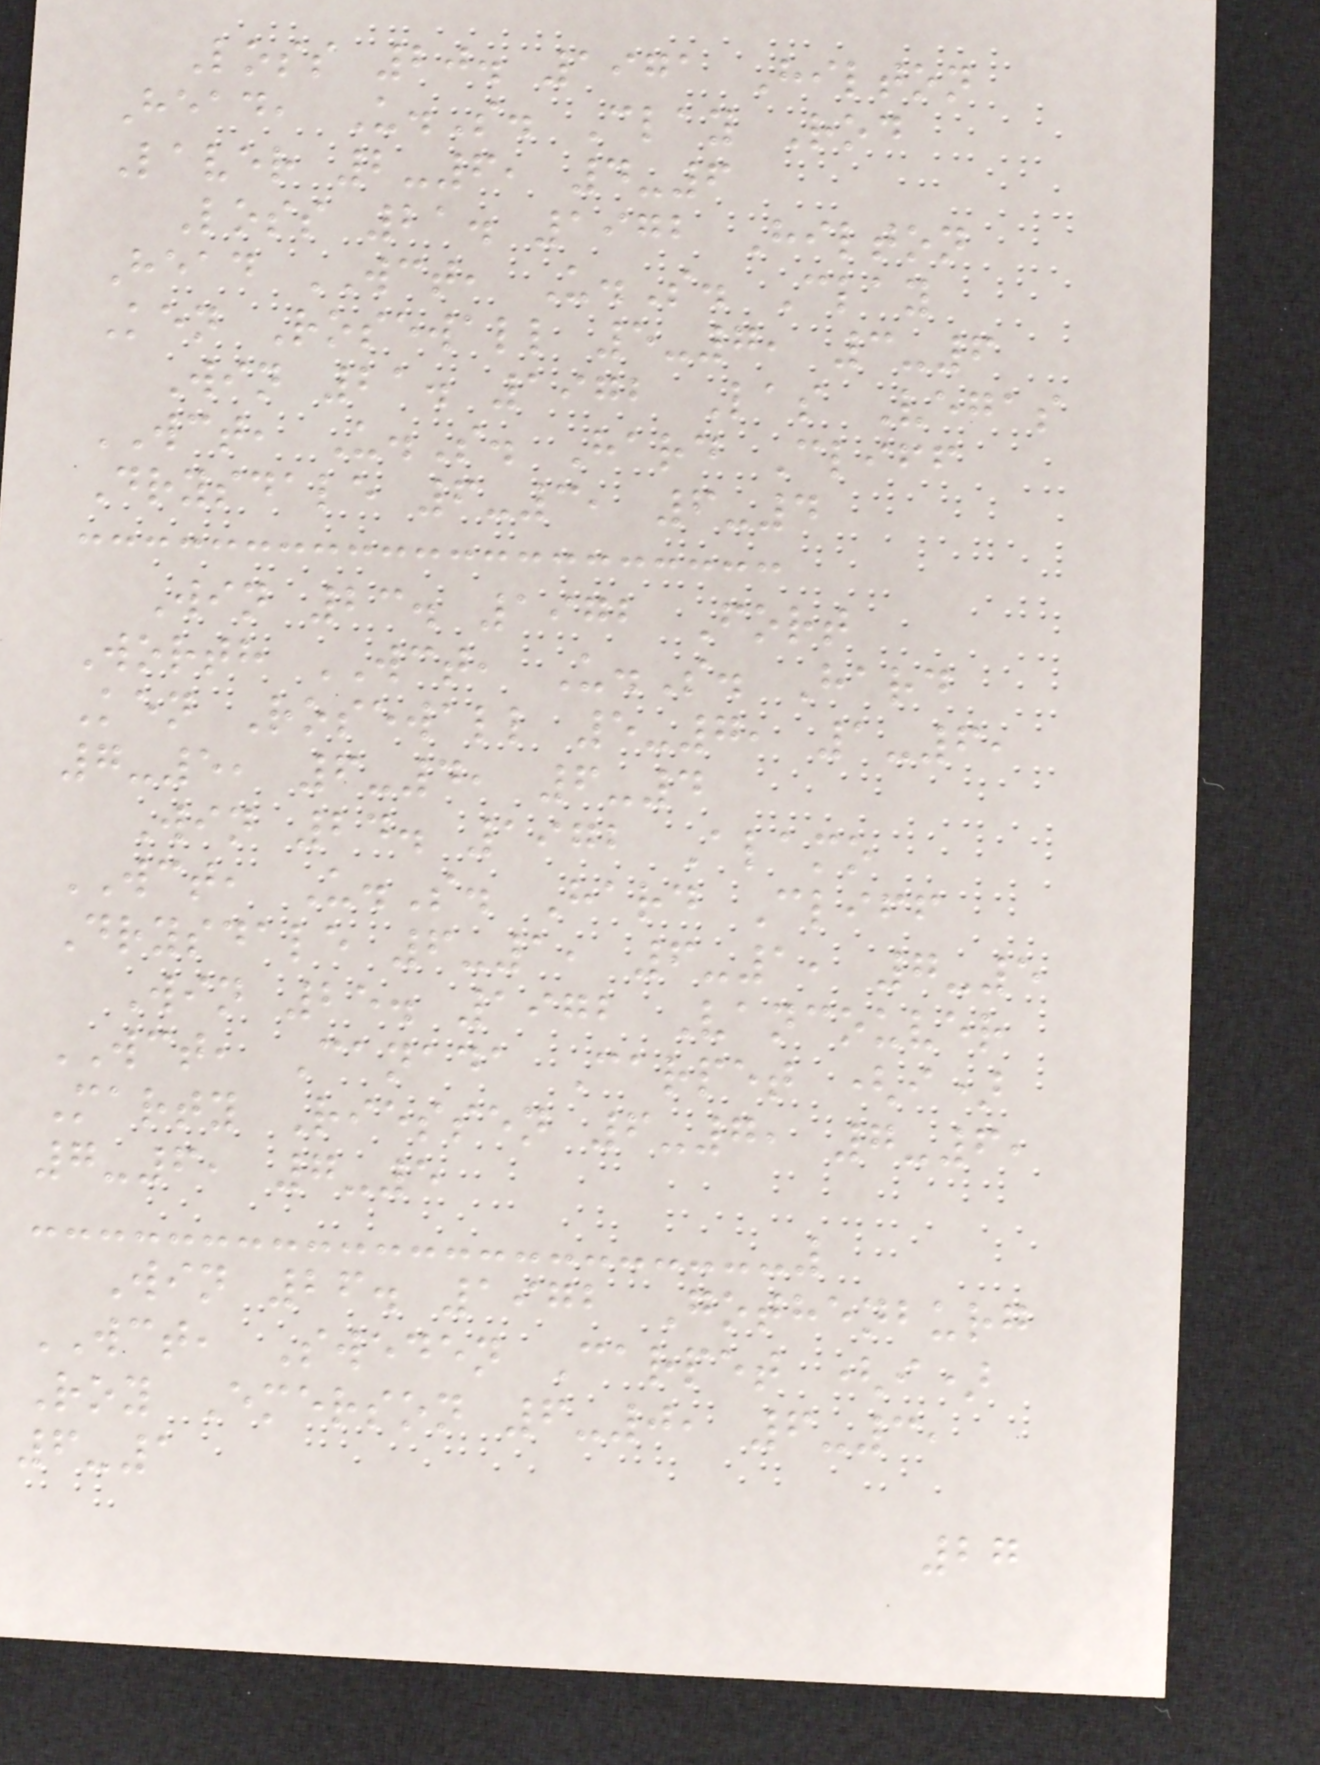Loss 20. 1971 Hilton
Head, U.S. Clay Rod
Laver 2-6, 4-6
Loss 21. 1972 Hilton
Head WCT, U.S. Clay
Ken Rosewall 5-7, 3-6
Win 21. 1972 Las Vegas
WCT, U.S. Hard Cliff
Drysdale 6-3, 6-4
Win 23. 1972 Fort
Worth WCT, U.S. Hard
Ken Rosewall 5-7, 1-6,
7-5, 6-4, 6-4
Win 24. 1972 Alamo
WCT, U.S. Hard Cliff
Drysdale 6-1, 6-1, 7-5
Win 25. 1972 Vancouver
WCT, Canada Carpet (i)
Marty Riessen 6-7, 7-6,
7-6, 7-5
Win 26. 1972 Gothenburg
WCT, Sweden Carpet (i)
Roy Emerson 6-0, 6-3,
6-1
27
